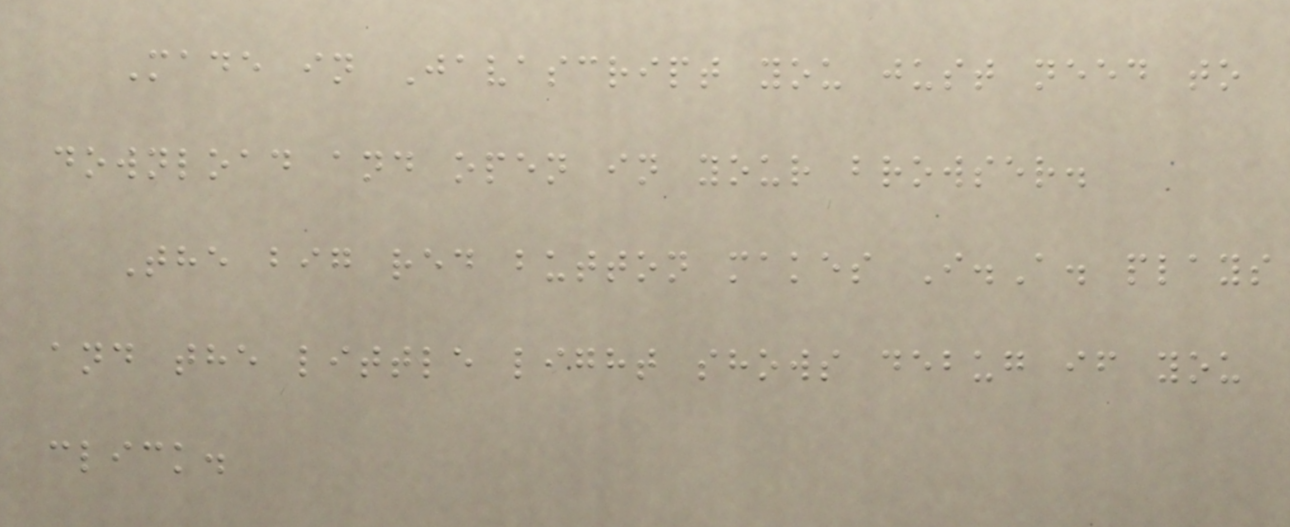Made in Javascript you just need to
download and open in your browser.
The big red button makes I.A. plays
and the little light shows debug if you
click.
